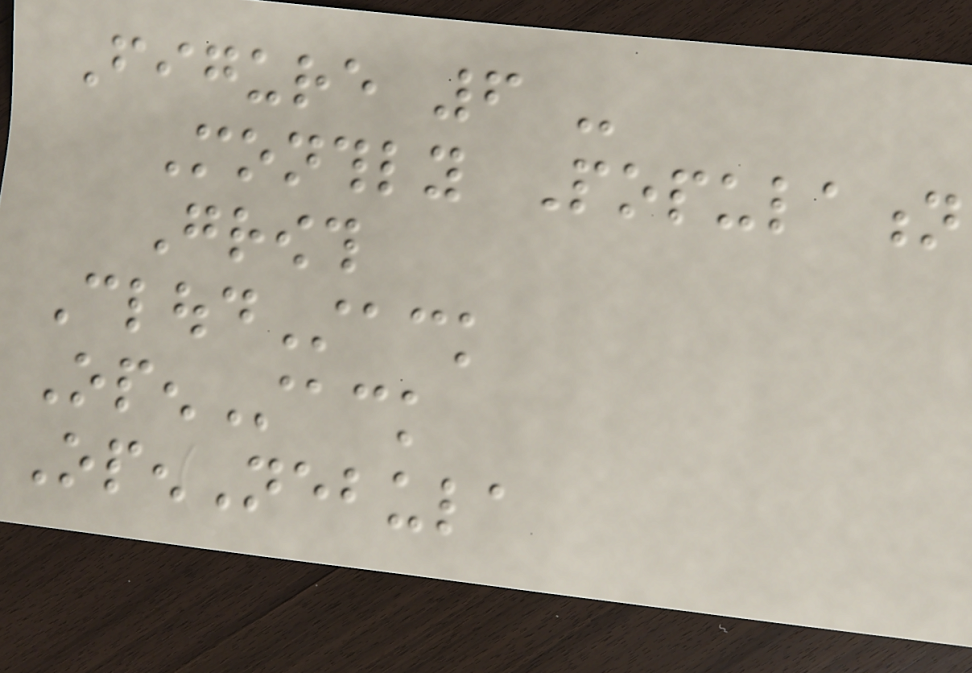Figure 6 -
Monthly Population
Growth
CloudStack
OpenStack
OpenNebula
